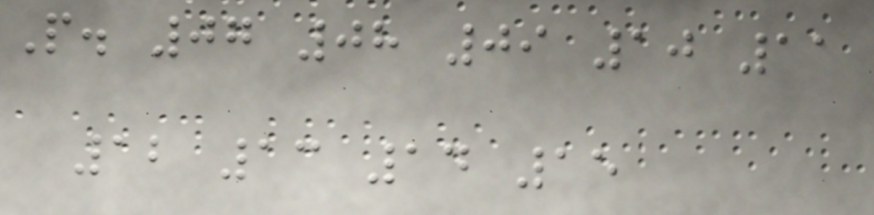P. 07 08 09 10 11
12 13 14 15
